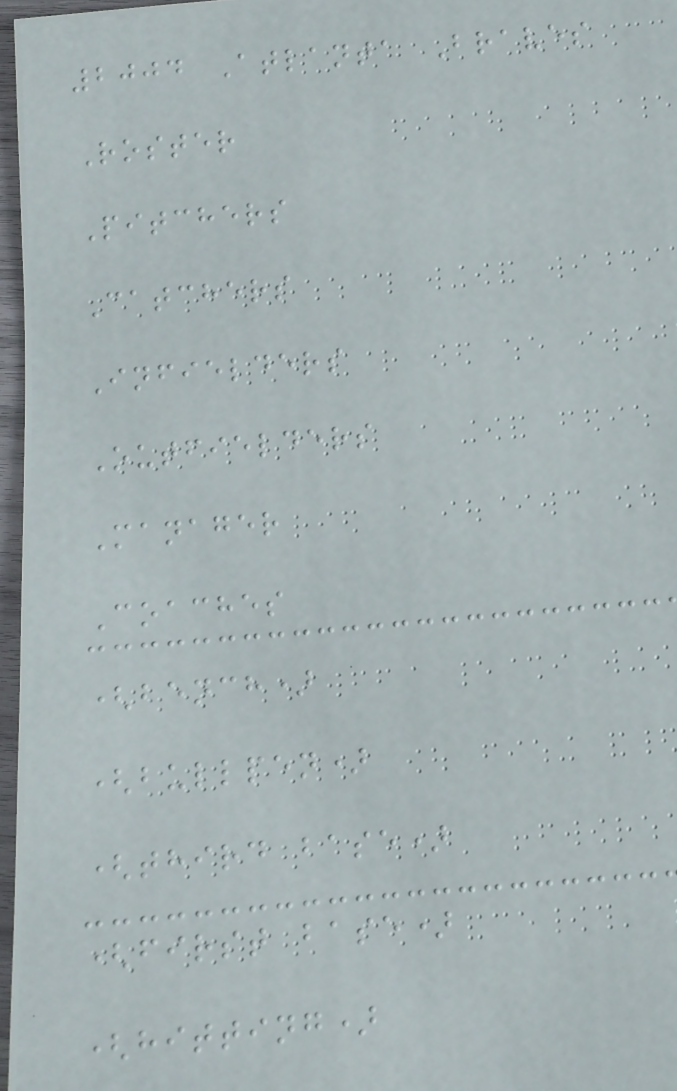2004 Atlanta Braves
Roster
Pitchers
Catchers
Infielders
Outfielders
Manager
Coaches
(bench)
(bullpen)
(third base)
(first base)
(hitting)
